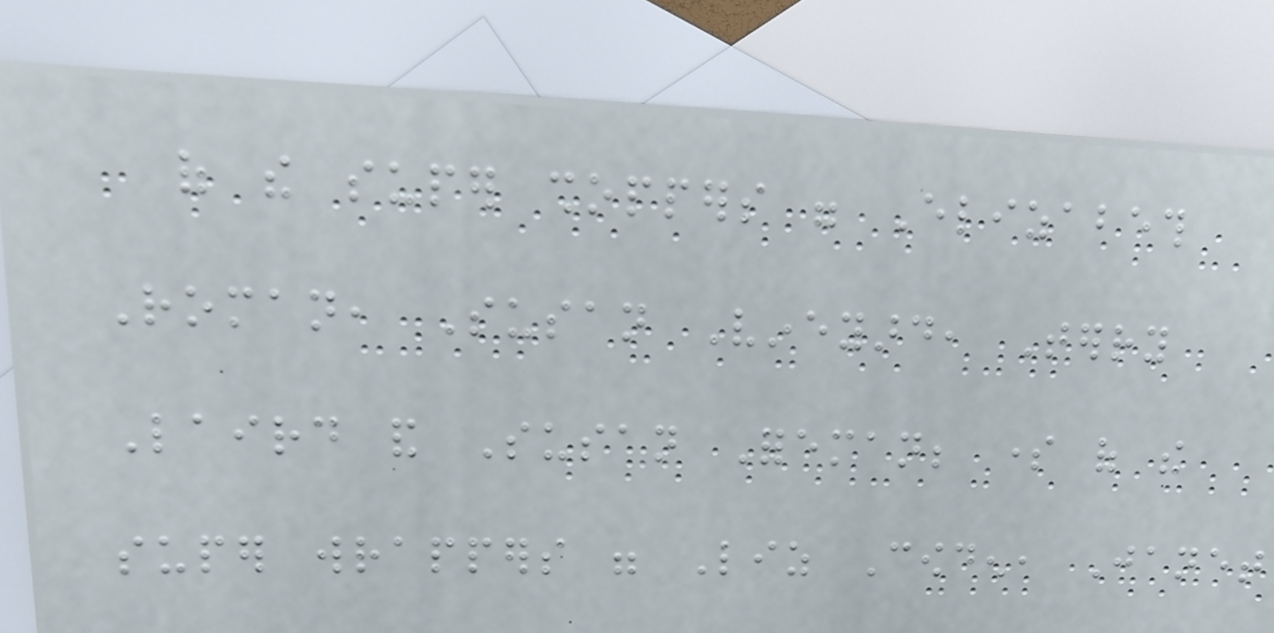of the super shoppers were Elizabeth
Roman, Susan Vineyard, Terry
Laird and Susan Foreman; some of the
super wrappers were Liz Cowden, Janet
